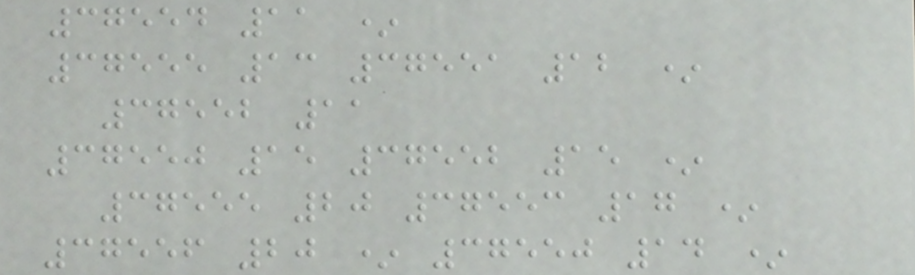37554 11 *
37555 13 37551 12 *
37552 11
37550 15 37552 15 *
37555 20 37553 17 *
37556 20 * 37550 14 *
